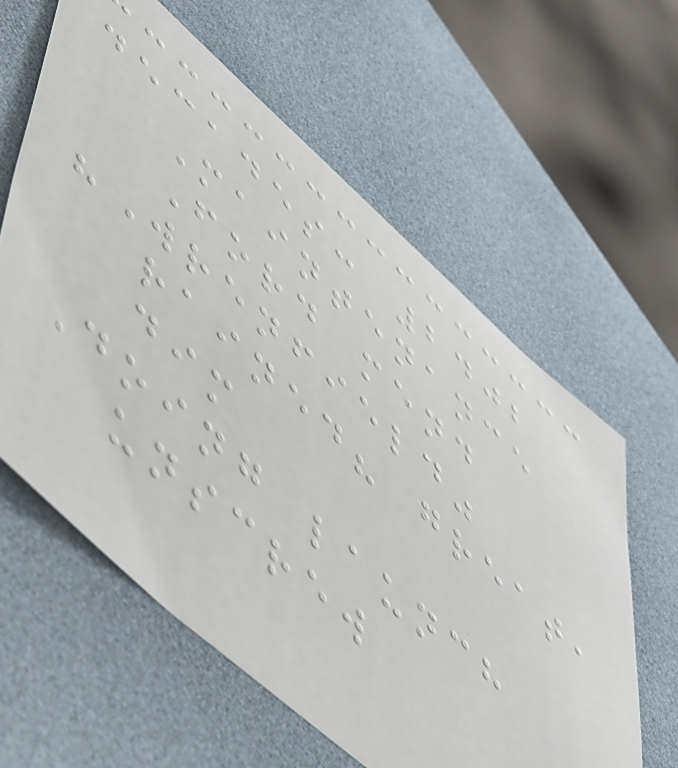decades: 2402
Maintenance
Ford mend
"Wrenfield"
rained? great,
dim
Doing launch
unscrew
